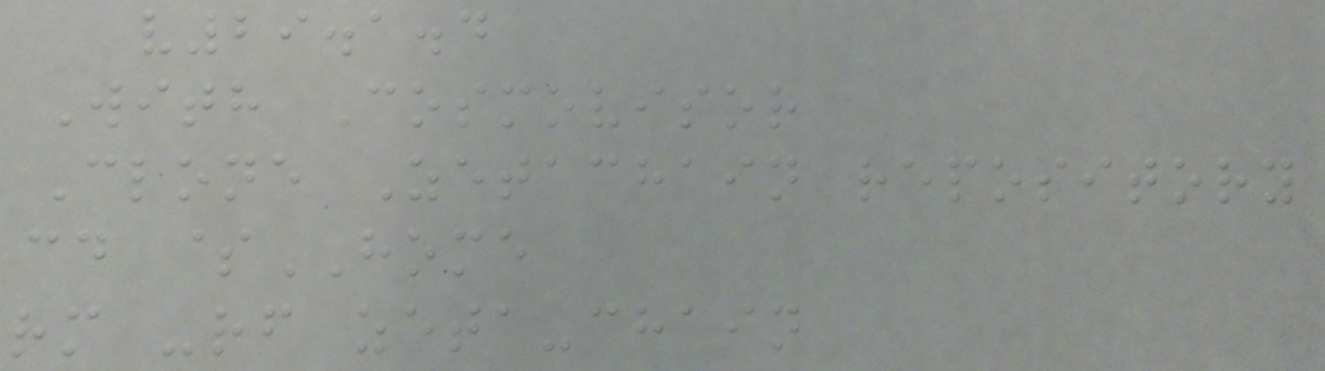v29.1.4
With Cosmovisor
Clone Zetachain repository
cd $HOME
rm -rf zeta-chain
